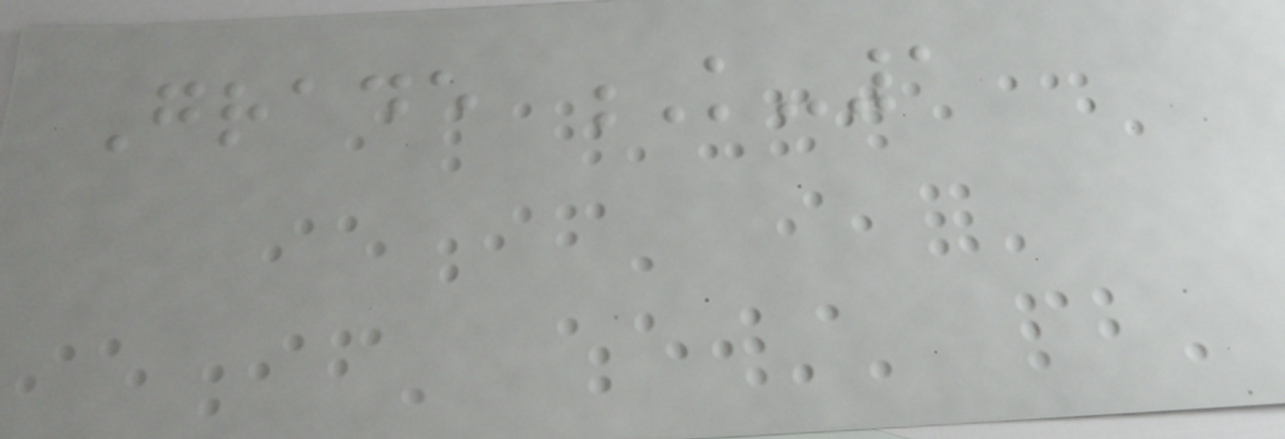Grade K-1
